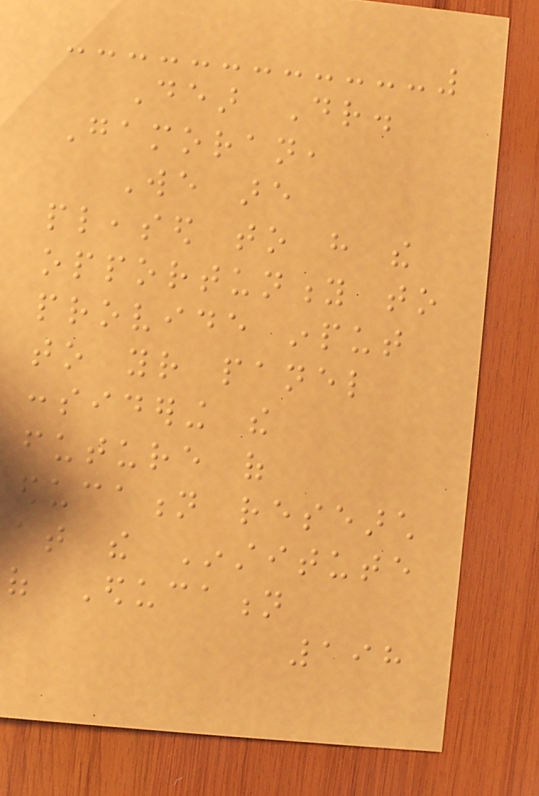Dear Dr.
Gamoran,
We are
pleased to have the
opportunity to
provide input
to your panel
considering the
future of
education research
at the Institute
of Education
198
